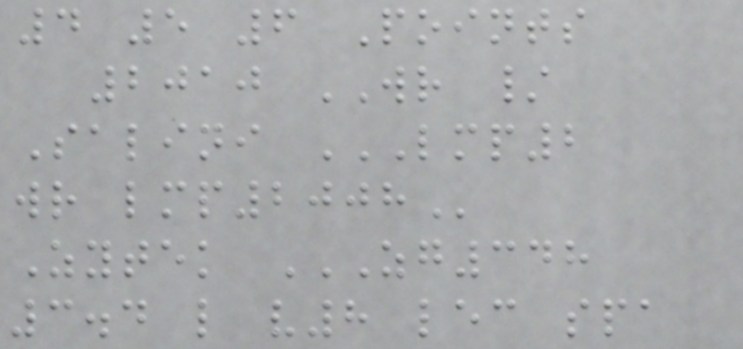4 5 6 Points
2010 WR /
Salini LMP2
WR LMP2008
Zytek ZG348
3.4 L V8 LEC SPA
